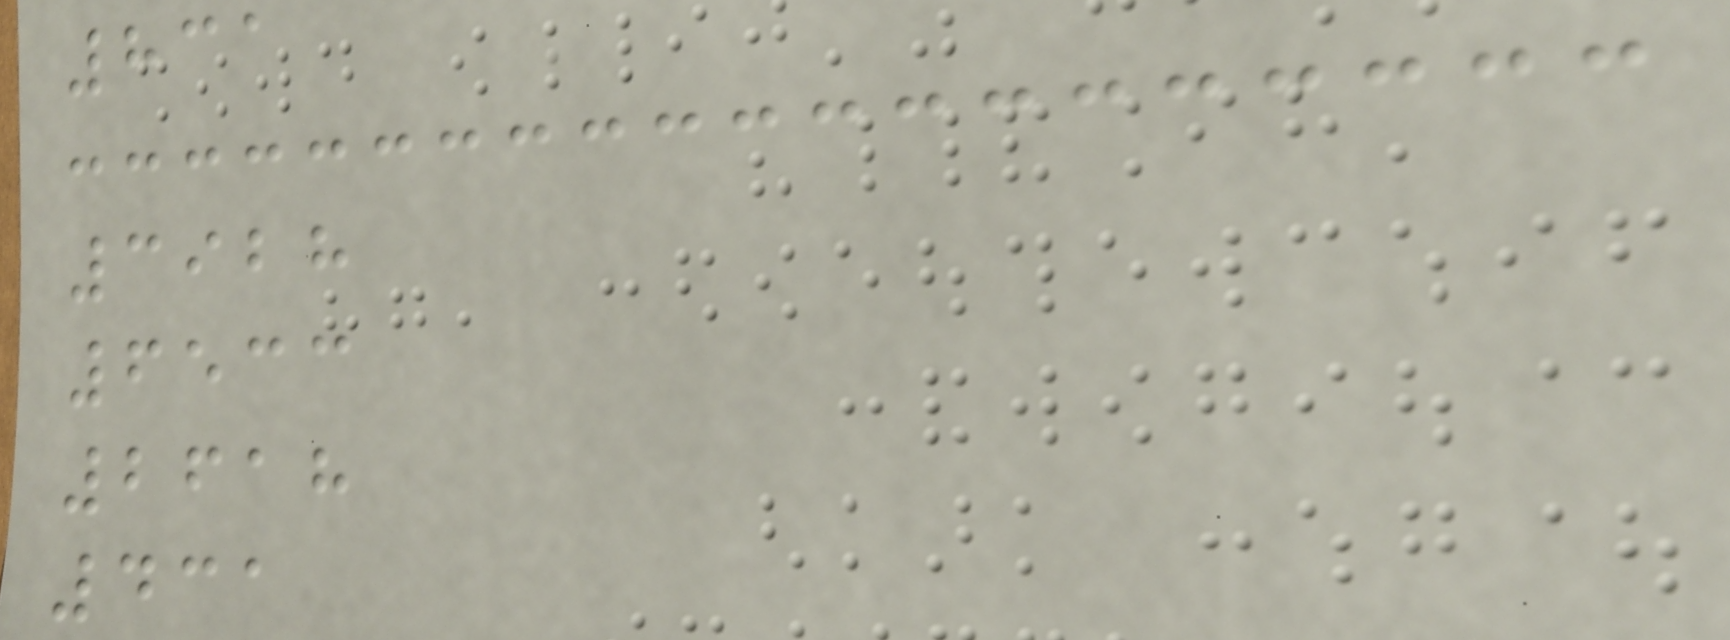831
3928
6533
2618
431
